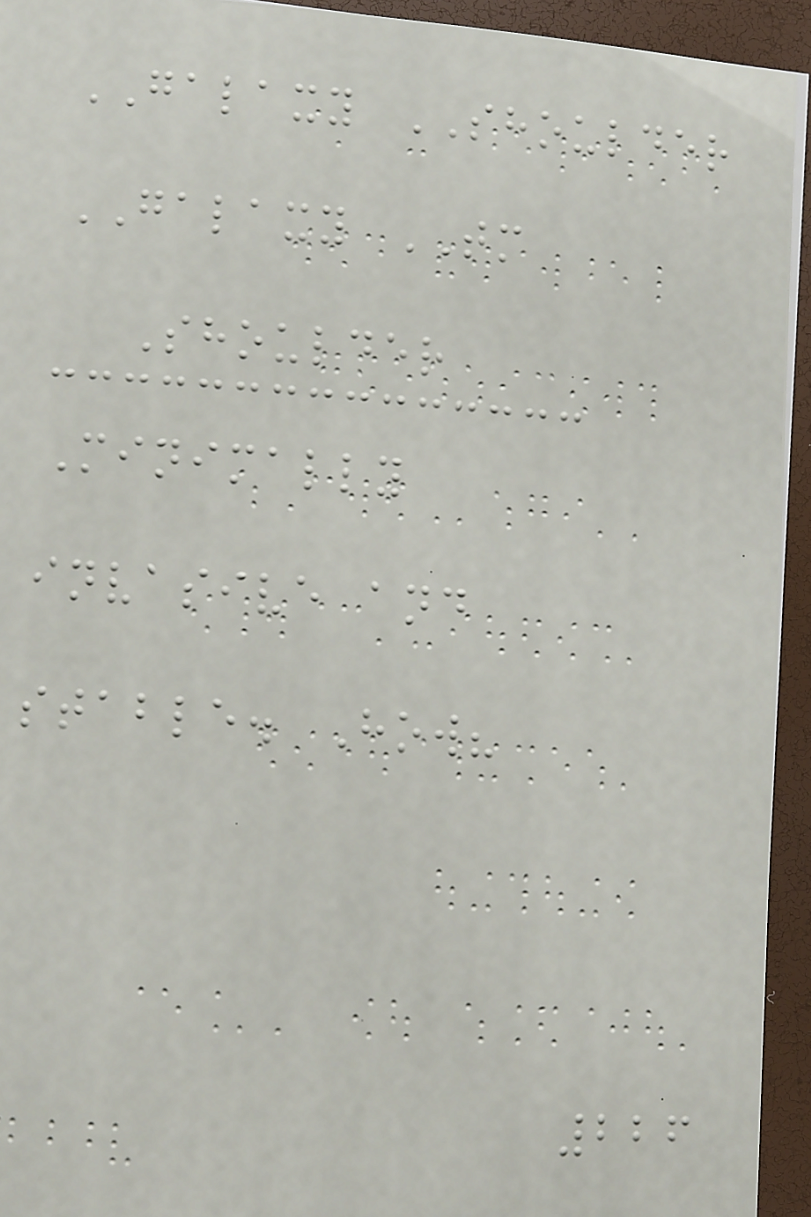GALAXY SHOULDER
GALAXY TM
Shoulder
Minimally
invasive and
stable. How?
226
